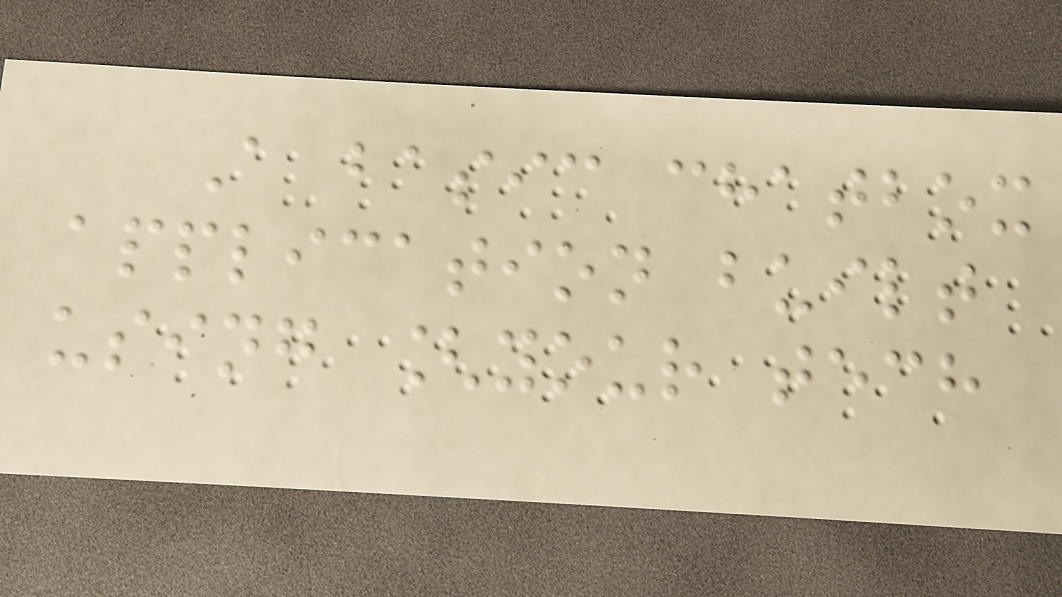A basic chatbox
application built
using [your tech
